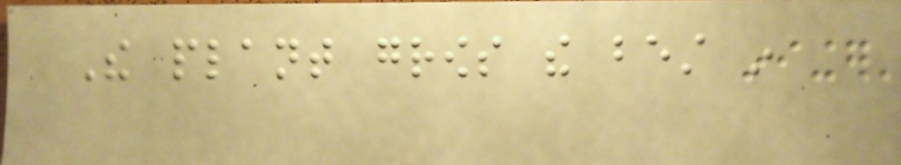The plant grows the best in
